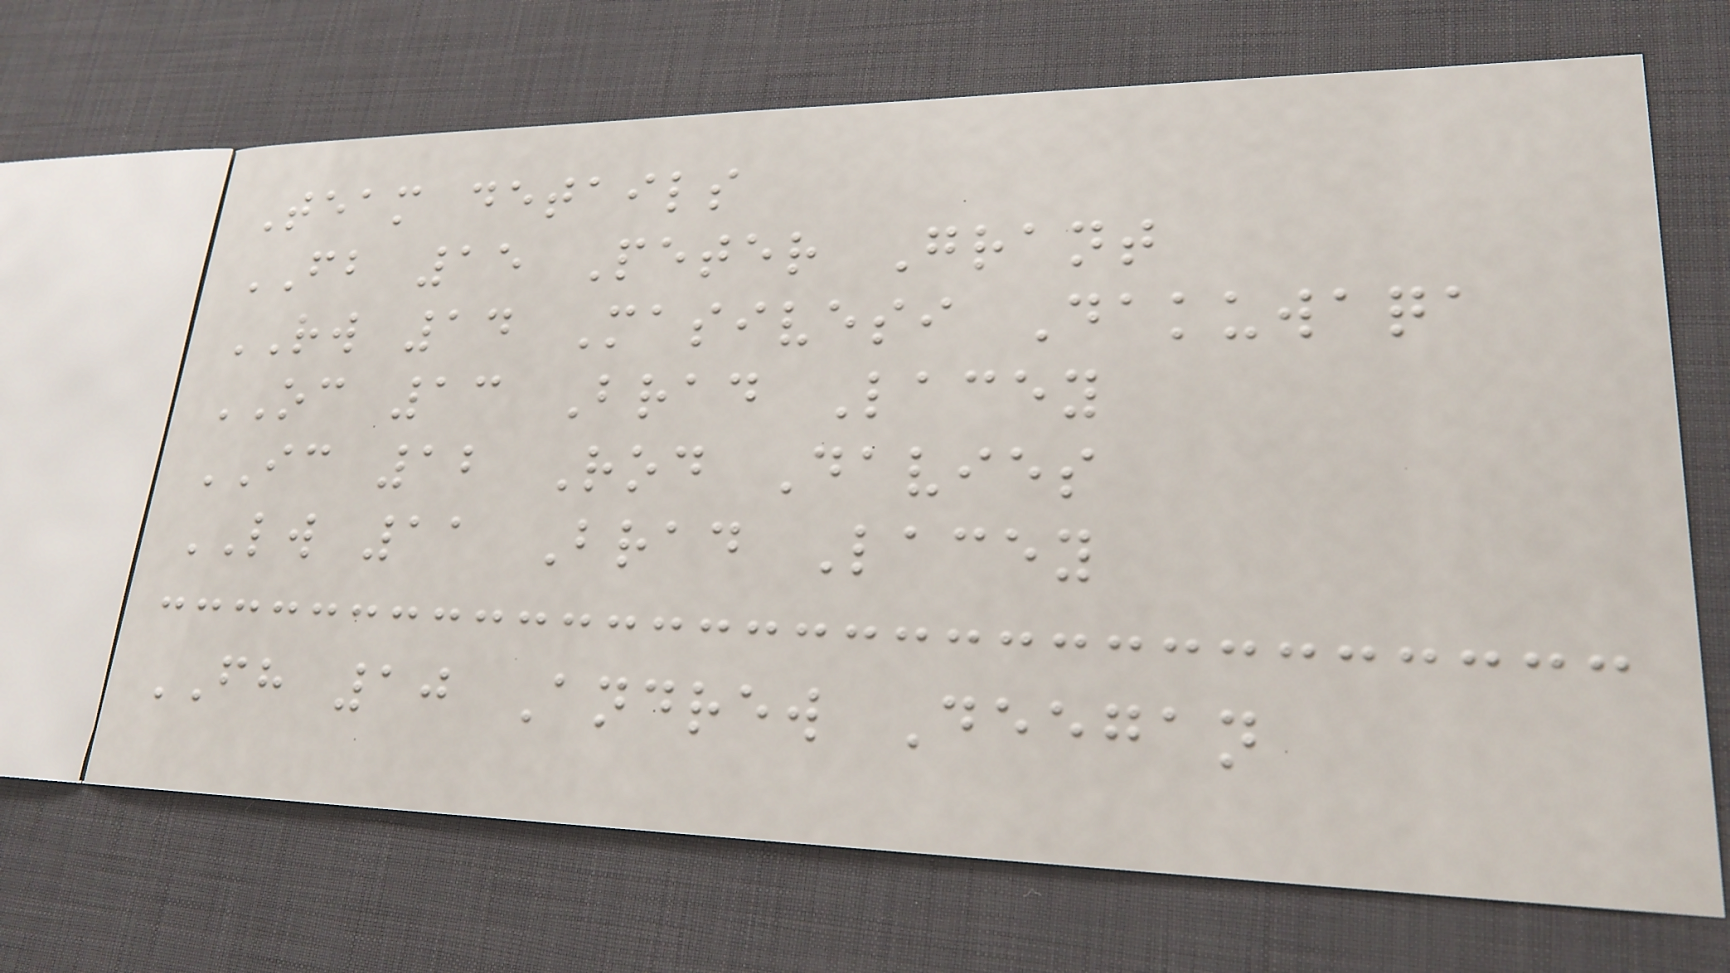Team details
FB 15 Peter Grant
RW 14 Masivesi Dakuwaqa
OC 13 Brad Lacey
IC 12 Rod Davies
LW 11 Brad Lacey
FH 10 Andrew Deegan
